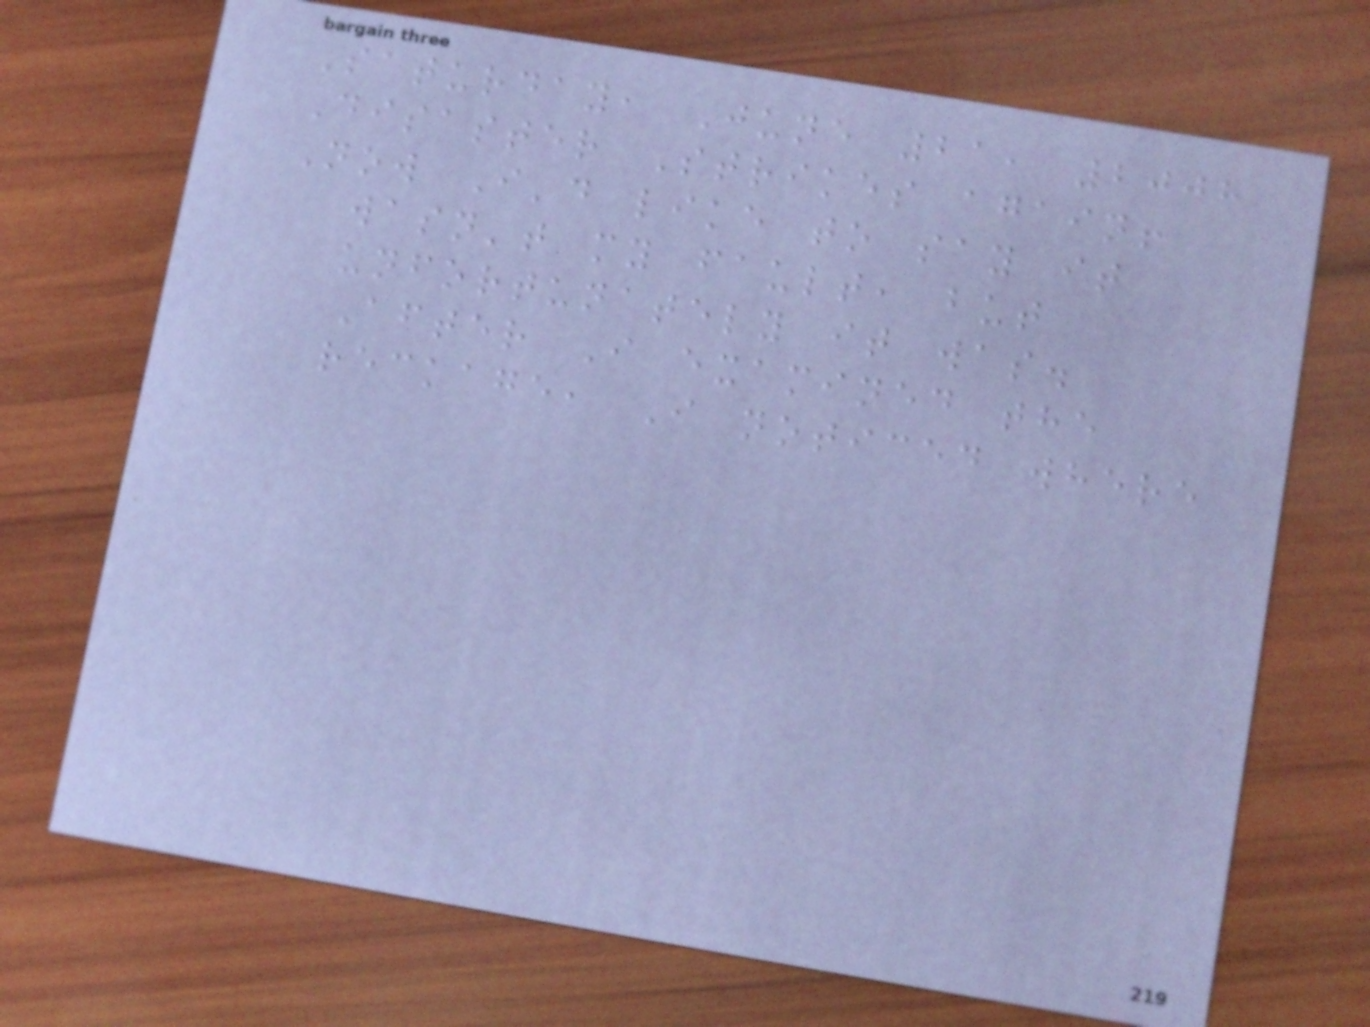Saturday, June 21, 2008
Disaster Strikes again!
Now I'd like to say it
wasn't my fault, but
unfortunately it was.
After I examined the
reckage, I noticed where
